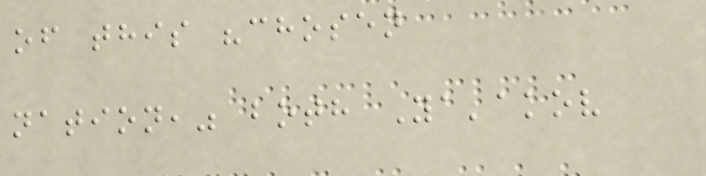of this "chosen
nation," both Ya'akov
